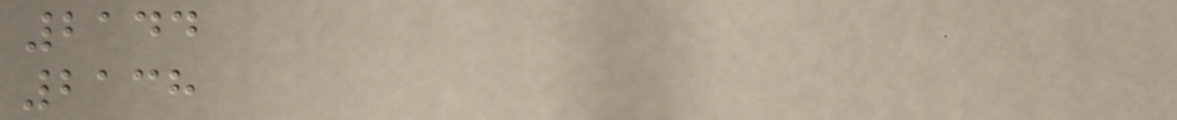2144
2138
